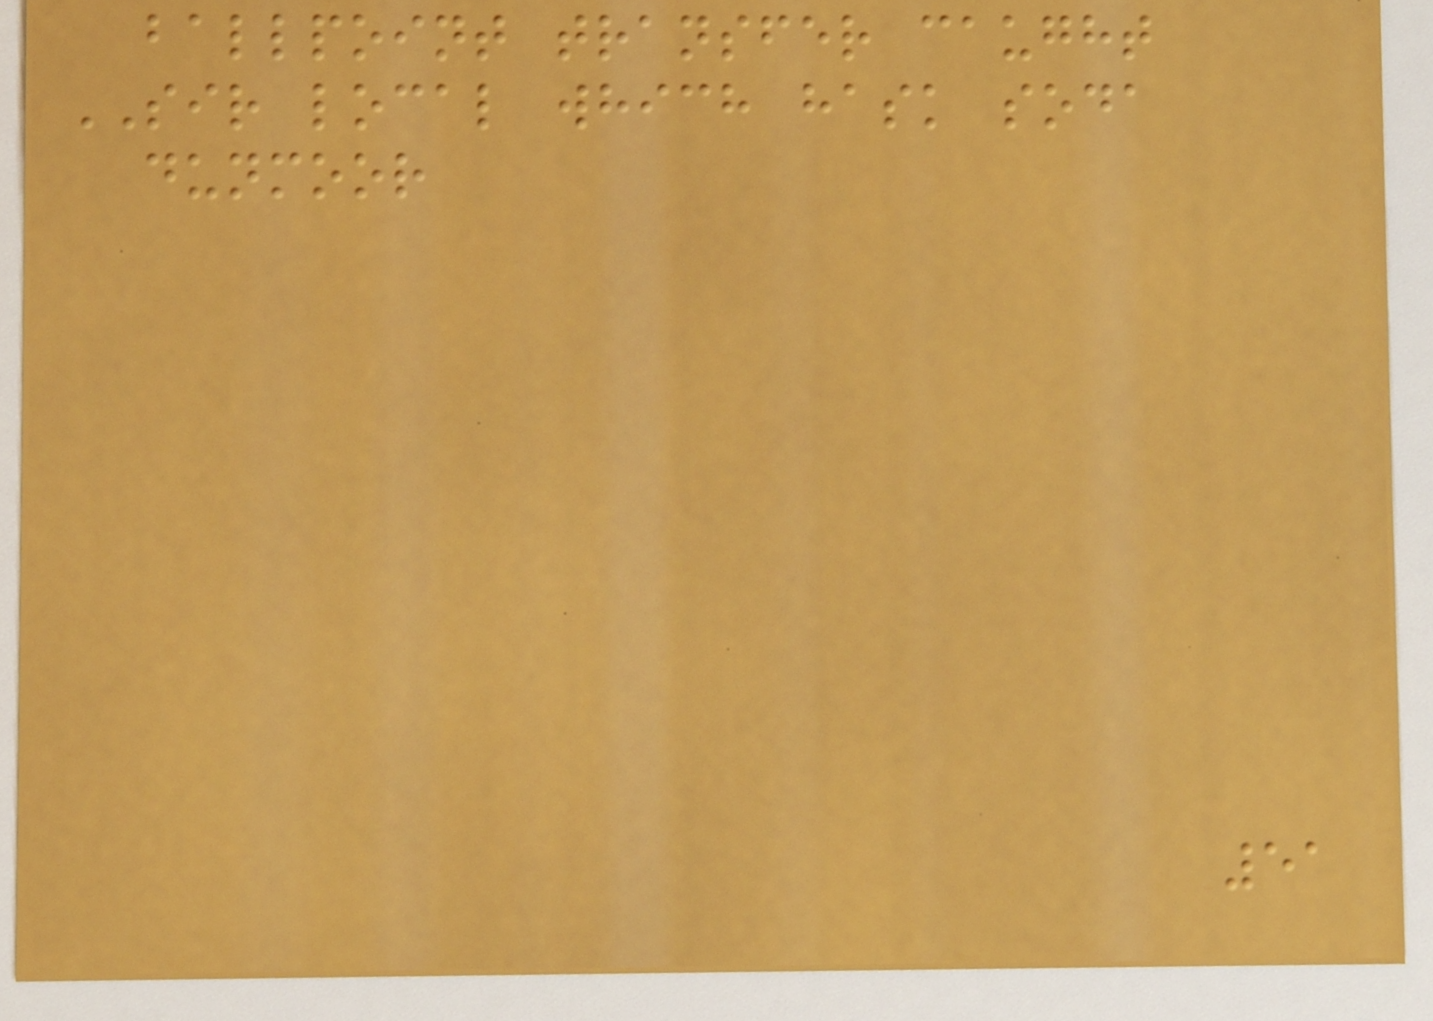ballpoint transfer caught
SIR local which hask soda
dunmoor
51
